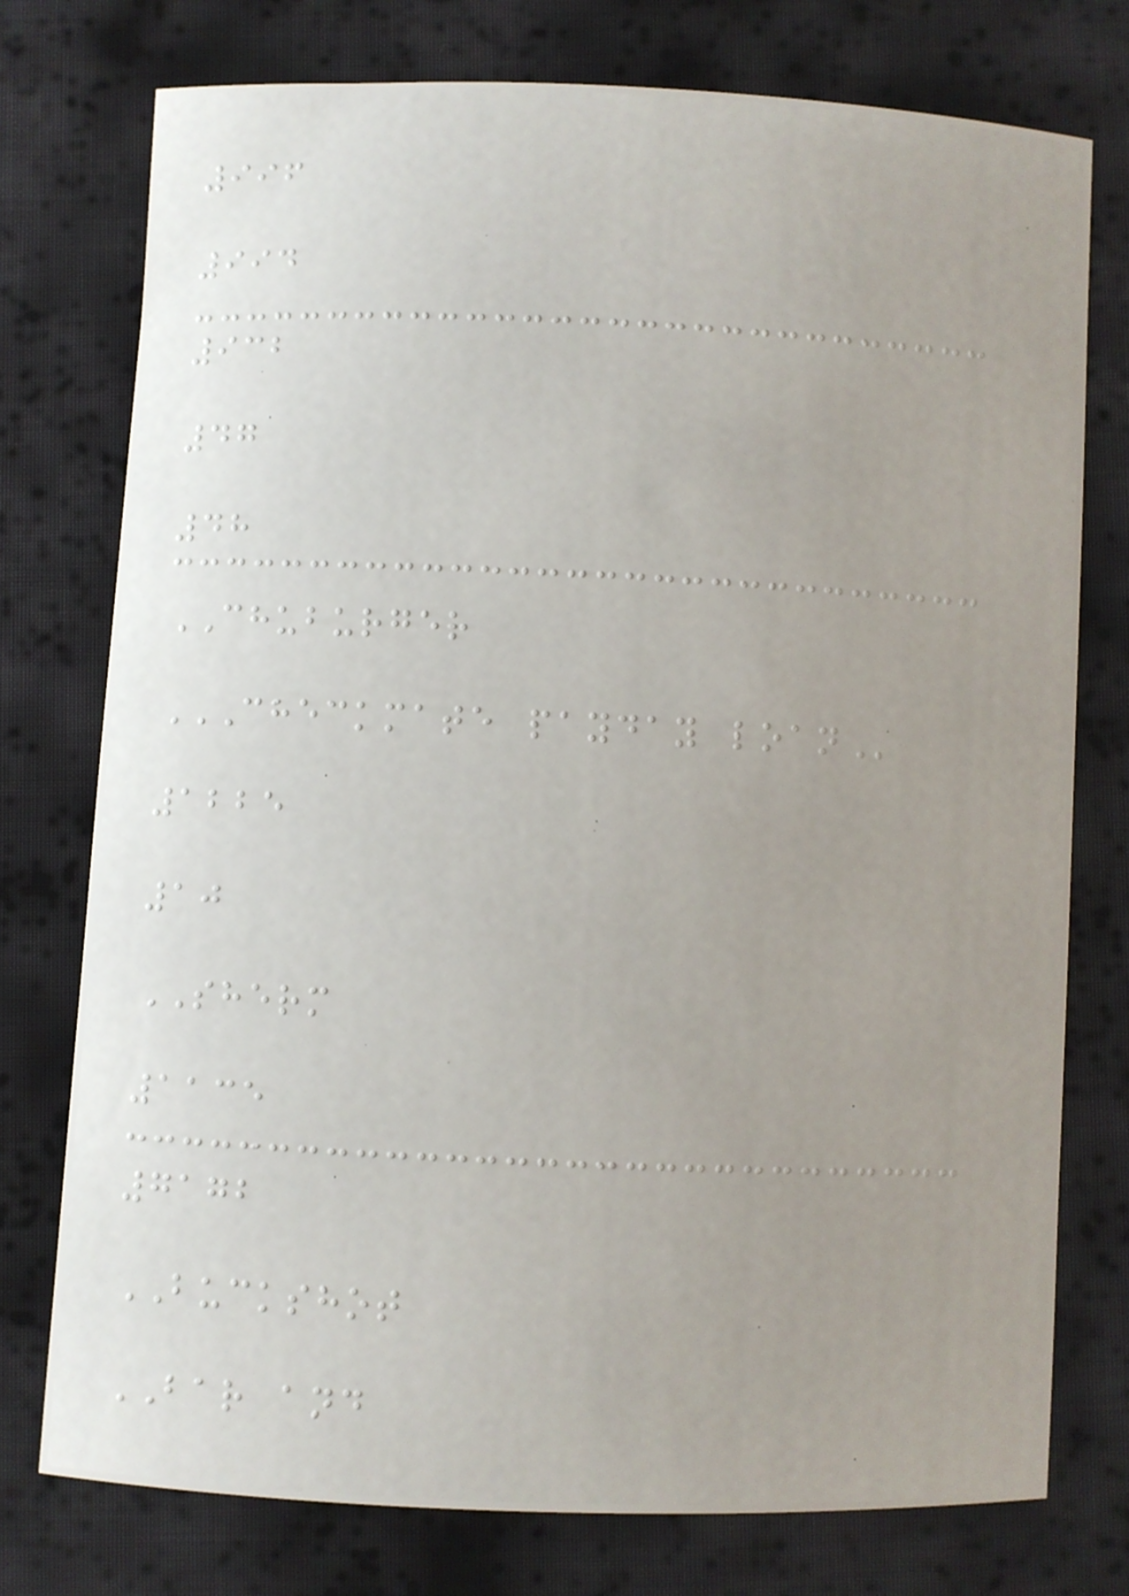996
994
932
47
48
CHUBURGER
CHECKMATE PAYDAY LOAN
1225
10
SHERM
1135
7172
BUCKSHOT
BAR and
